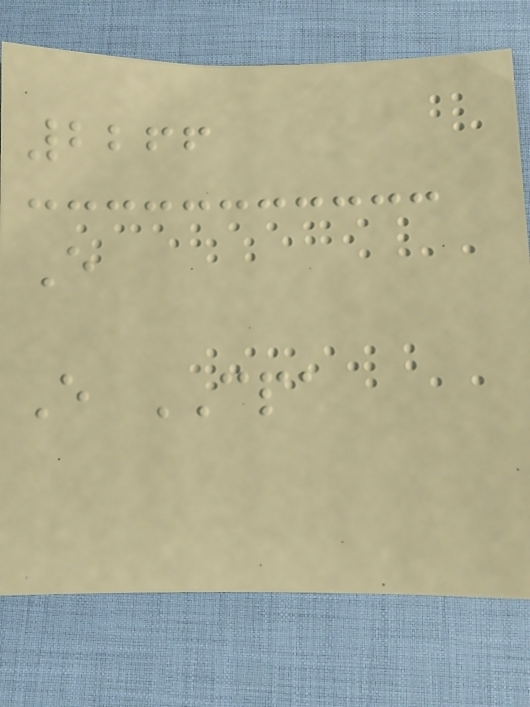2266
E
E CPA
